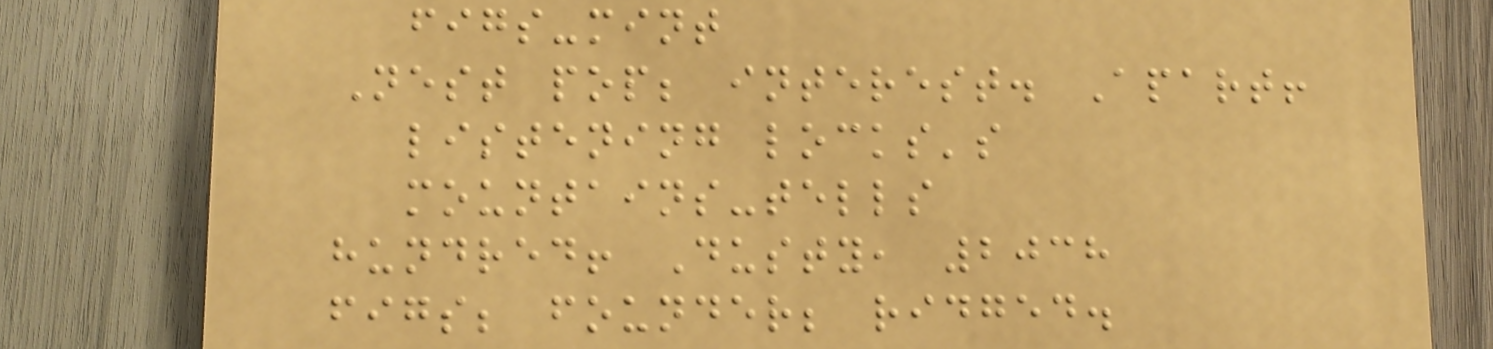figs-mint
Nest pop; interest. Apart!
listening locks's
mountains-tells
hundred! Dusty, 2038
figs; founder; ridged.
